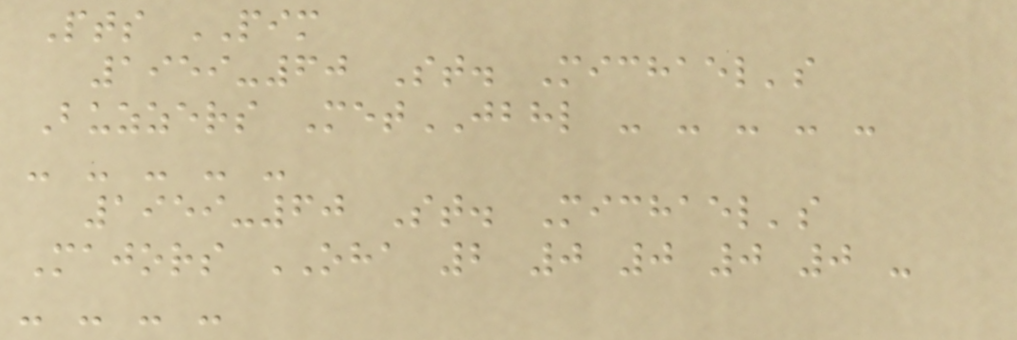Pts PIM
1959-60 St. Michael's
Buzzers MetJBHL - - - - -
- - - - -
1959-60 St. Michael's
Majors OHA 2 0 0 0 0 -
- - - -
